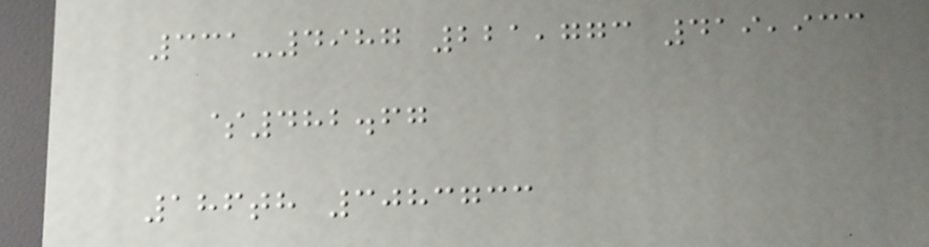331-4987 221,773 419,933
$482.67
186th 3083733
